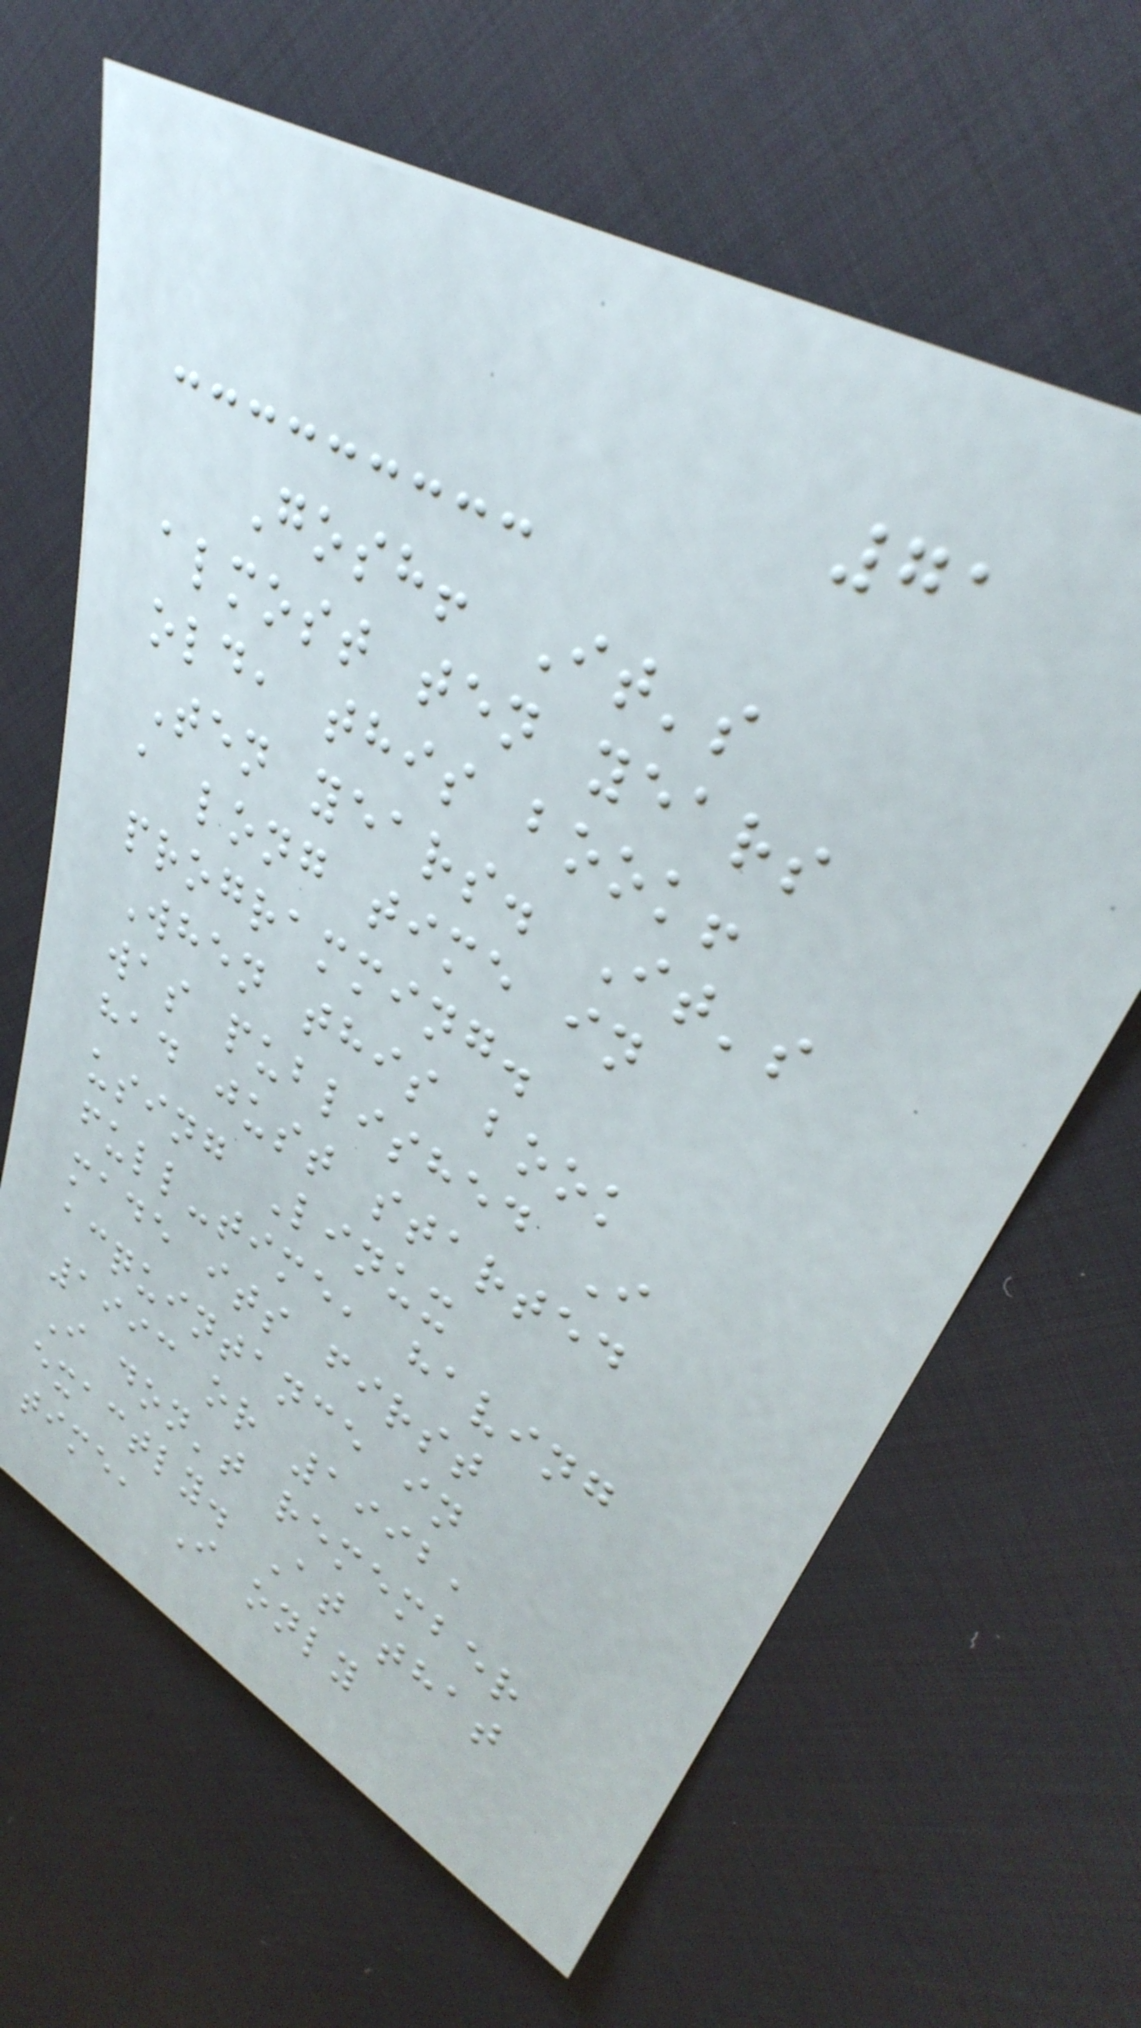71
Gosh! It's
almost ten years
old, this book!
Ten years. It's
a long time in
programming.
When this book
was published I
had just started
using Linux
full-time, having
made its first
acquintance in
1993 or 1992,
I don't remember
exactly. At that
time, I only
